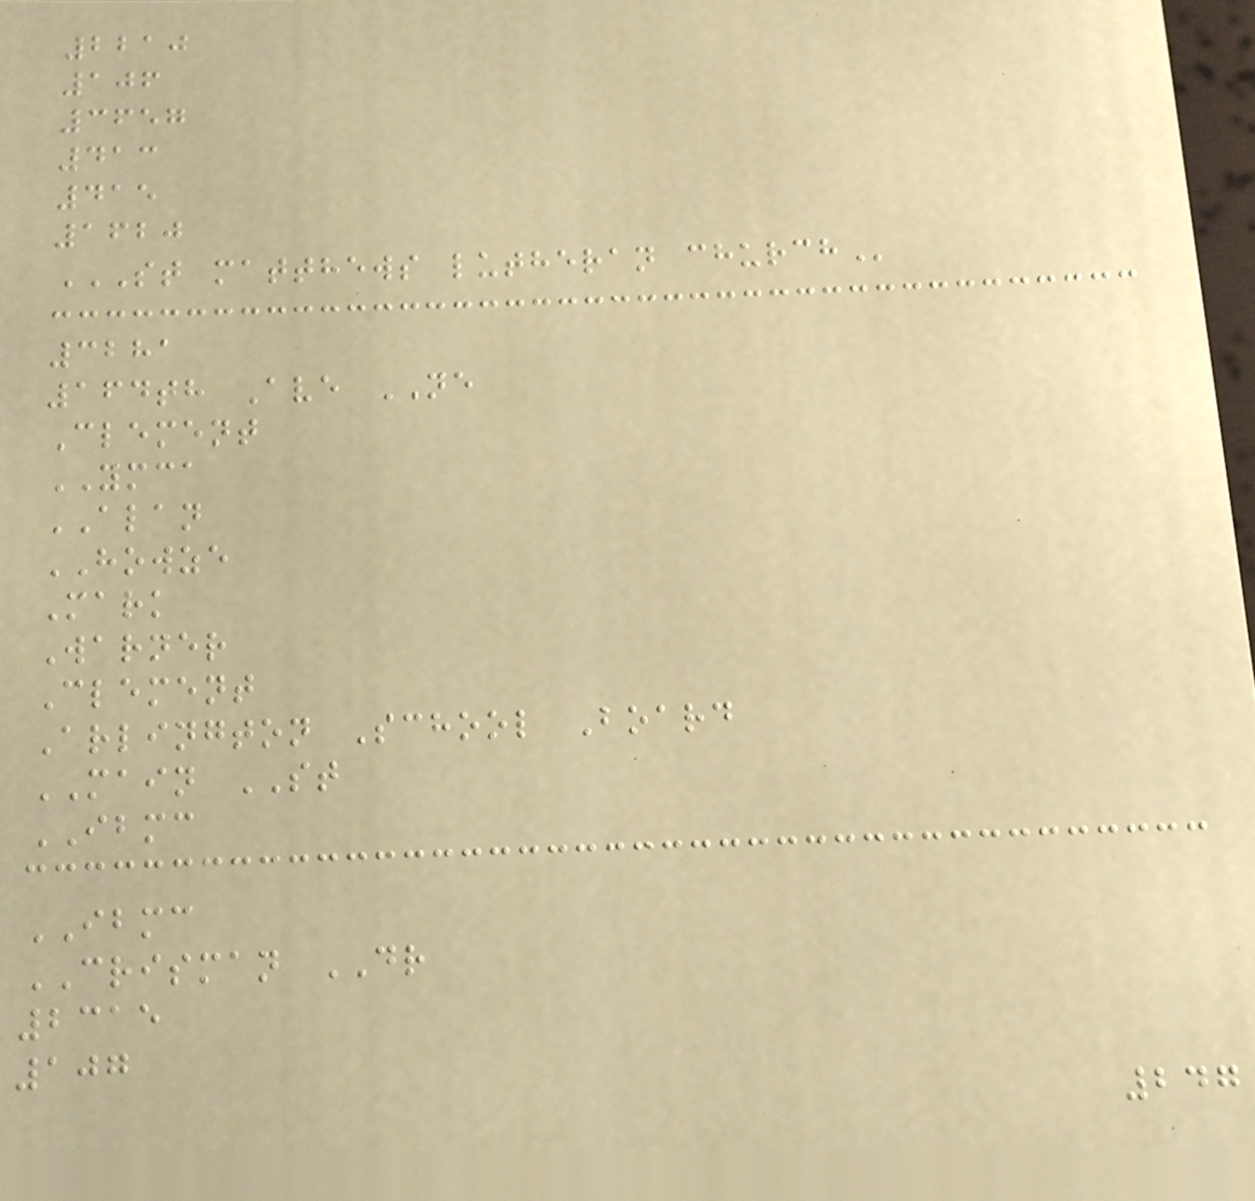2210
106
3657
413
415
1620
ST MATTHEWS LUTHERAN CHURCH
3281
164th Ave NE
Clement
YMCA
ALAN
HOWZE
Mark
Warner
Clement
Arlington School Board
MAIN ST
IBMC
IBMC
CRISMAN DR
2315
107
247
